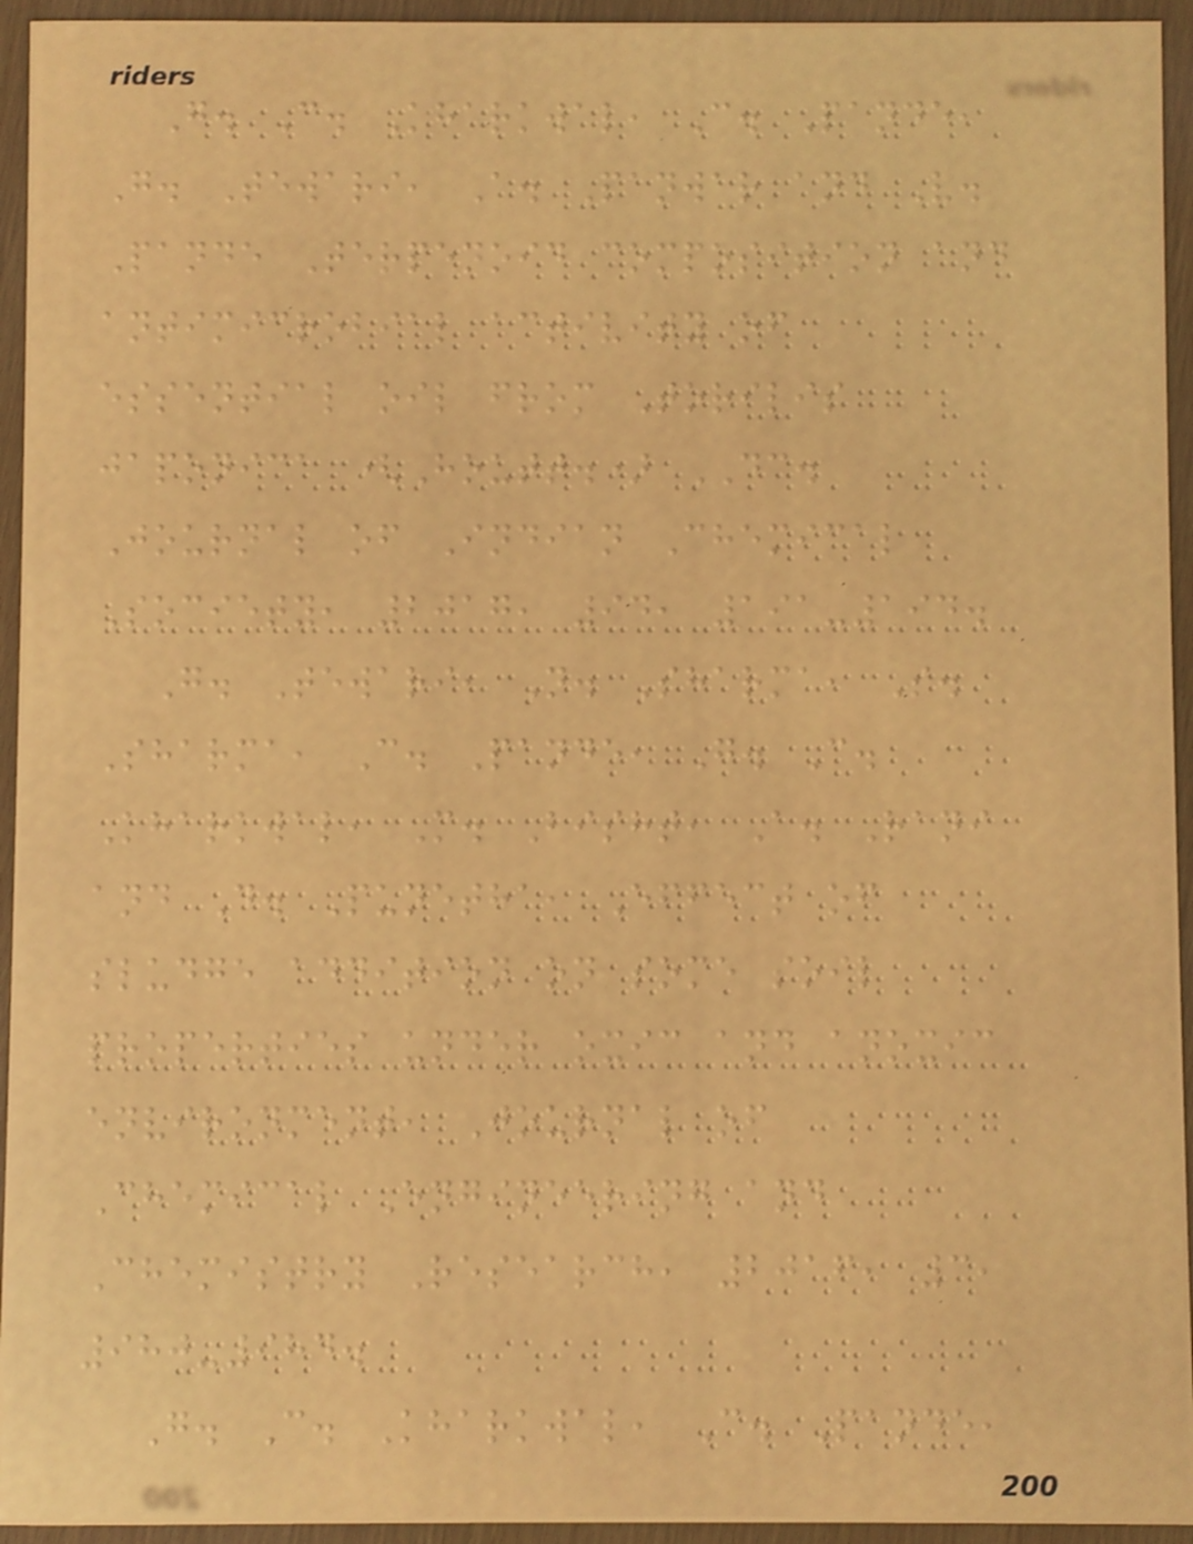G. C. Kharkwal, C. Pande,
G. Tewari, A. Panwar and V.
Pande Terpenoid composition and
antimicrobial activity of
essential oil from Torilis
japonica (Houtt.) DC.
Journal of Indian Chemical
Society, 2017, 94, 191-194.
G. Tewari, N. Sharma, S.
Sharma, C. Pande, G. C.
Kharkwal, M. Bisht, A. Rani
and D. Punetha, Effect of
sludge addition on some soil
properties under oxic and anoxic
environment, Journal of
Chemical Engineering and
Chemistry Research, 2016, 3,
980-984.
G. C. Kharkwal, C. Pande,
